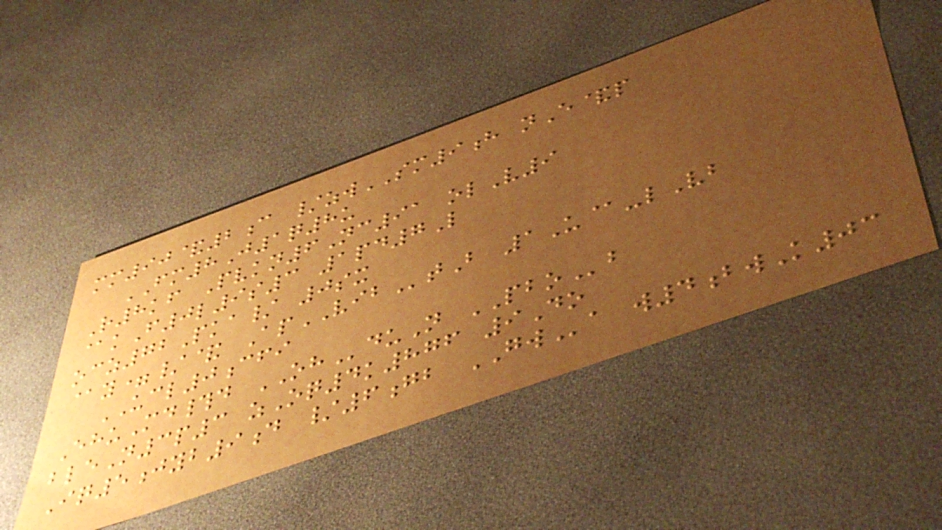mm90&2c /zwSM9h nE&p
FM8J1q8u
R8kf Pvkn6Nc91 olV9
@kF0l9s3 1pd7L
ocz72Pka/ 0sx
@y=/& ApVIBtB 1U@-lVb
UCL0cfi
EhuMd#d OHduN PBOb
bleN3p3 zOq4k876 9Do
Iq5jyb9d /6gb GWa w4bwK03
